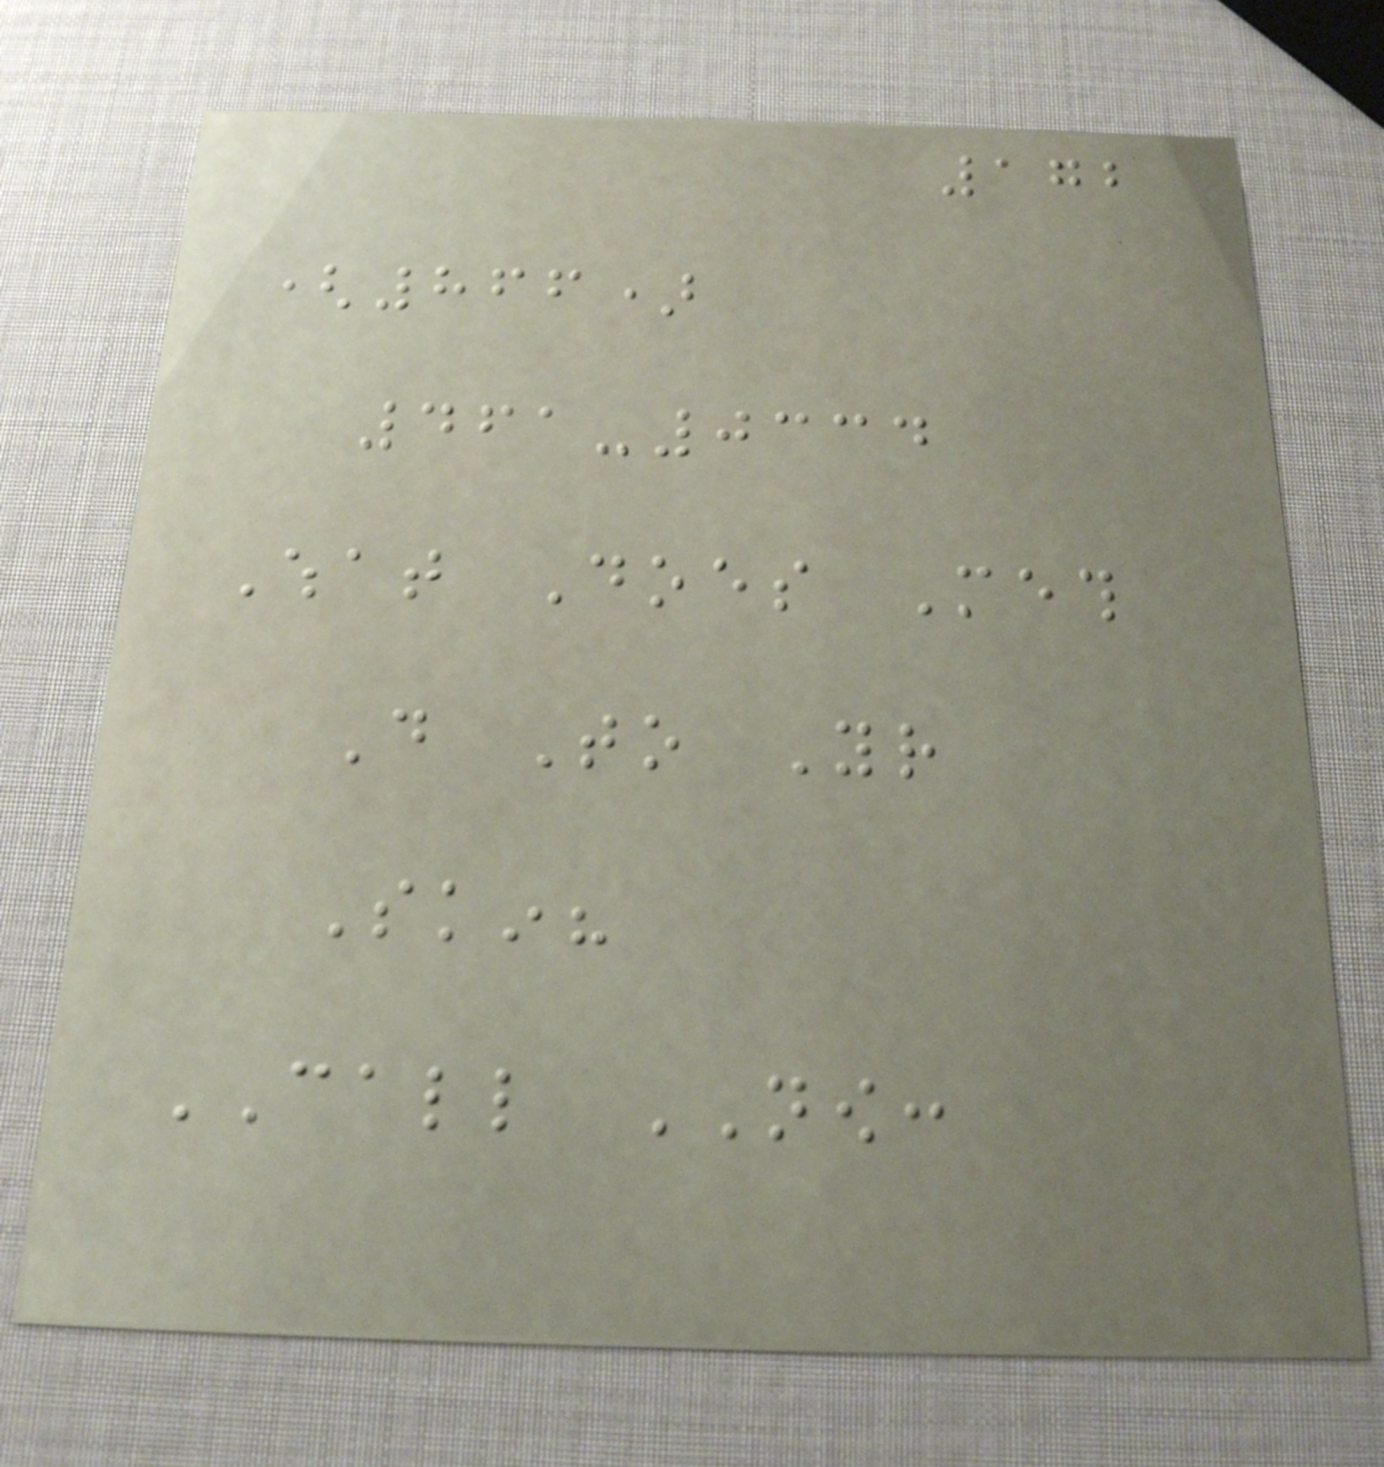172
(866)
461-0334
What Does Meth
Do To Your
Skin?
CALL NOW:
